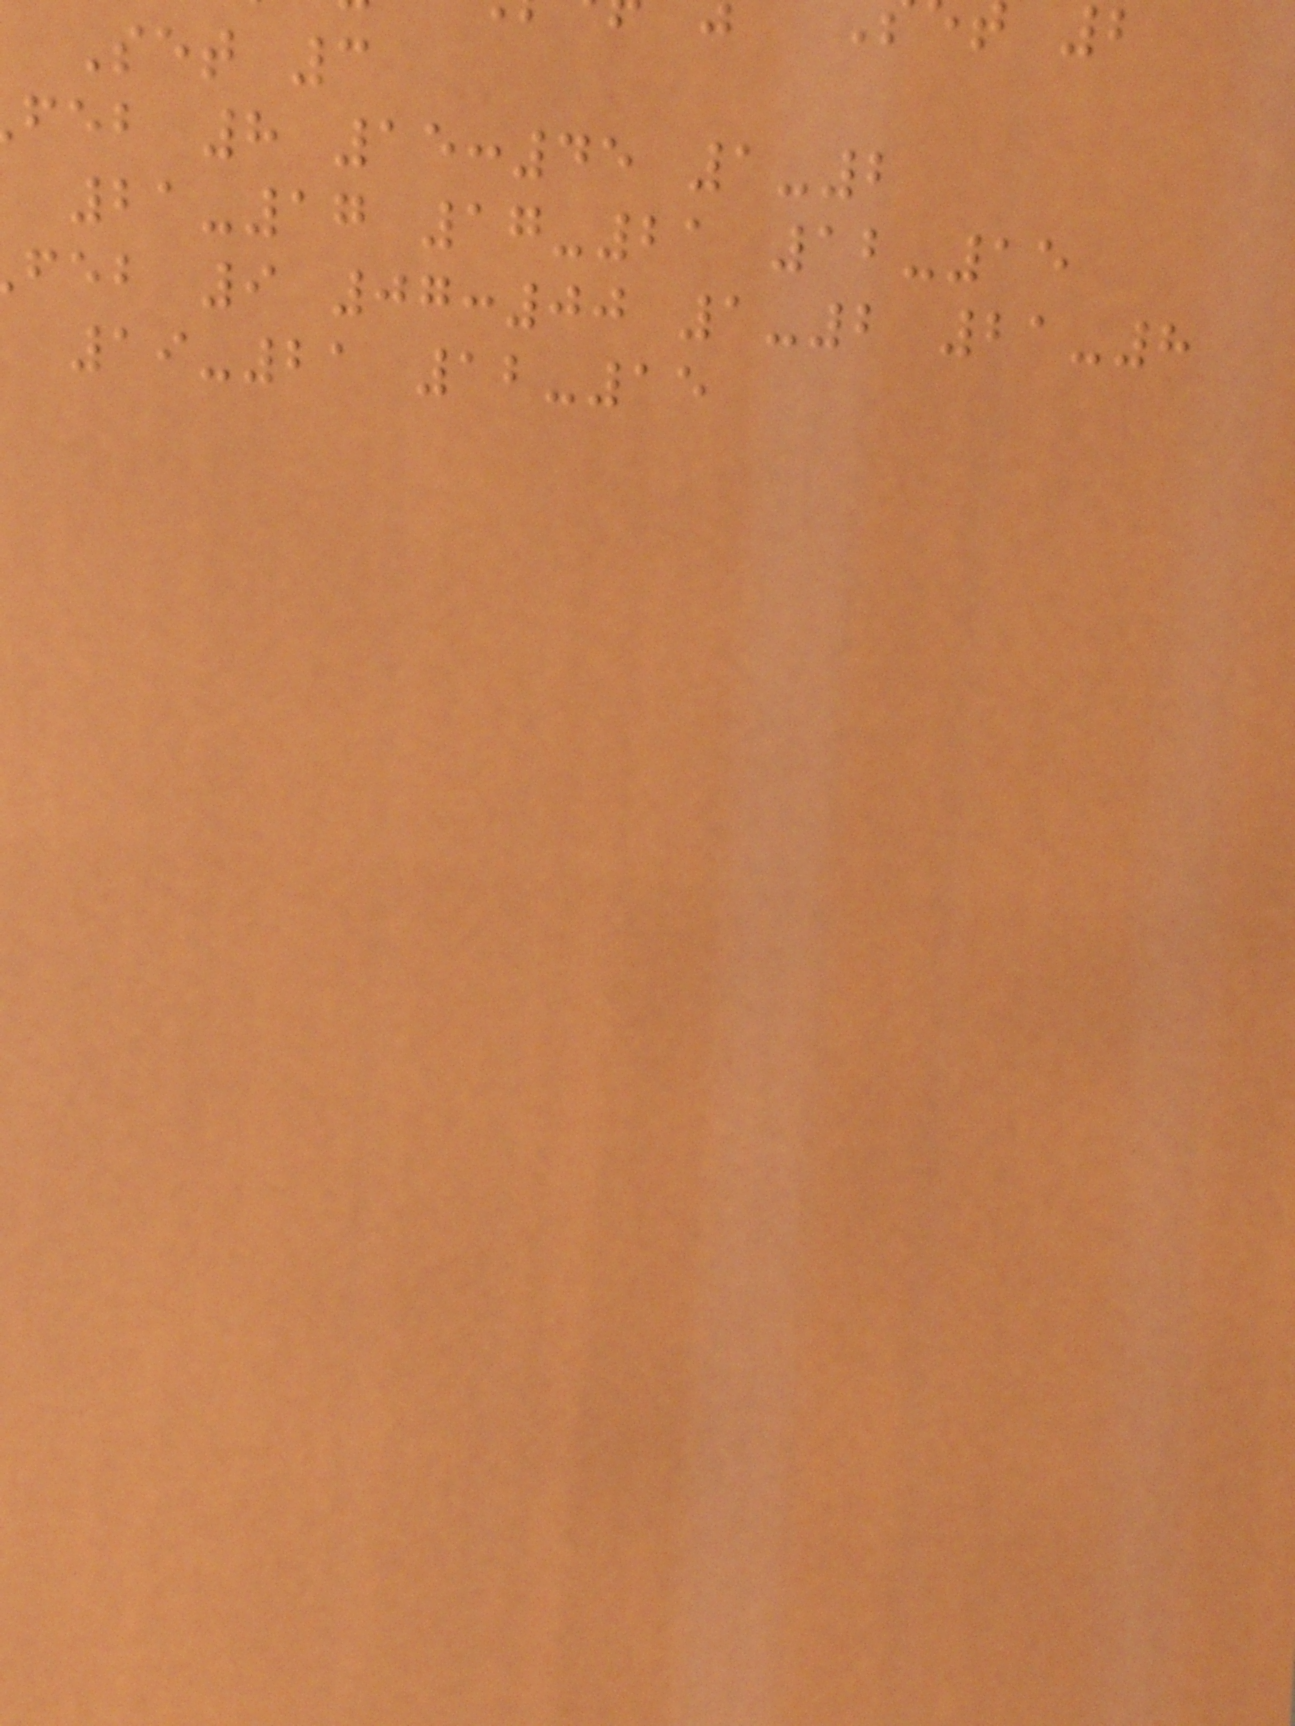Set 3
feb 8 15:45 1-2
21-17 17-21 12-15
feb 9 07:00 1-2 21-8
19-21 12-15
